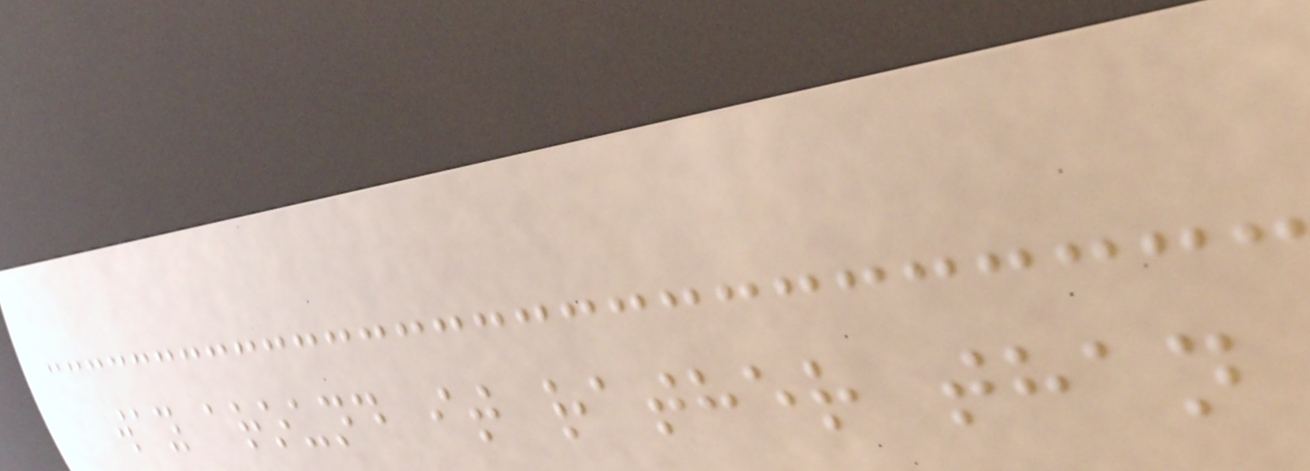way around it rather than
